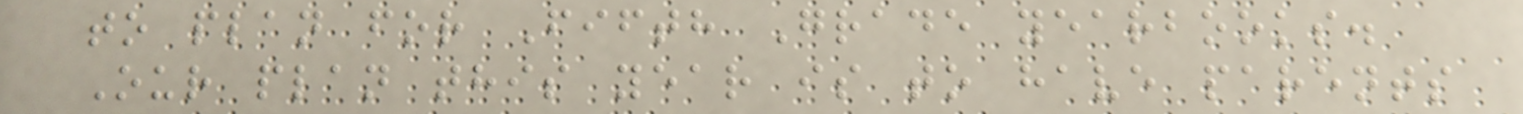to plan for Fifth Grade yearbooks.
Our plan this year is to have parents
